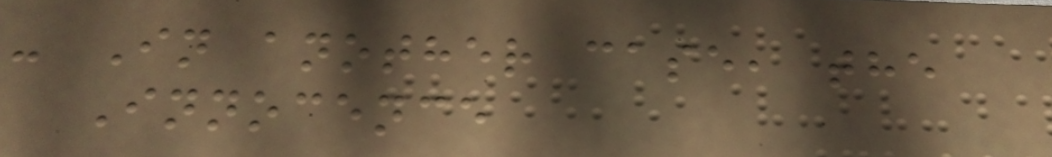- In another case, the
Innocence
